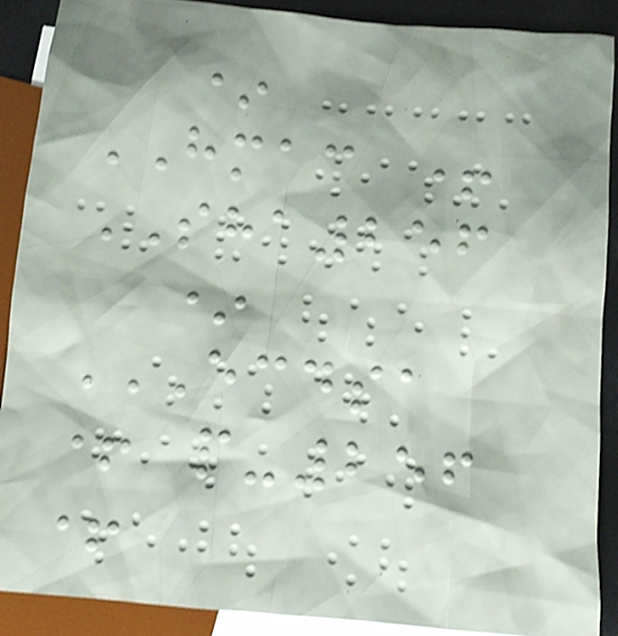*
HMAC +
SHA256
*
ECDSA
+ P-256
+
